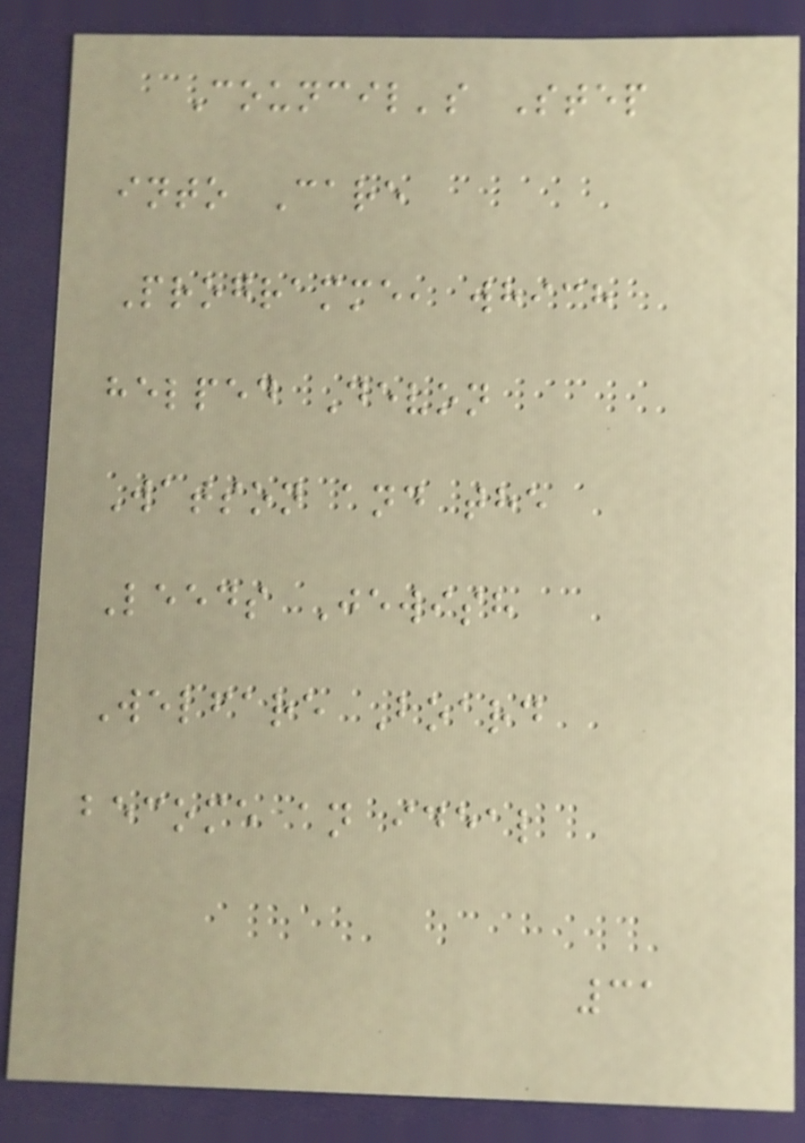Council's Step
into Care
Programme, which
helped Devon
Watson and the
Leeds Jewish
Welfare Board
become an ideal
31
